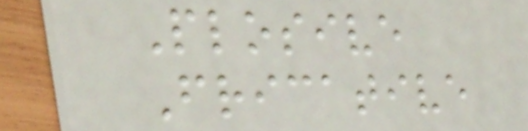Plosive
Fricative
